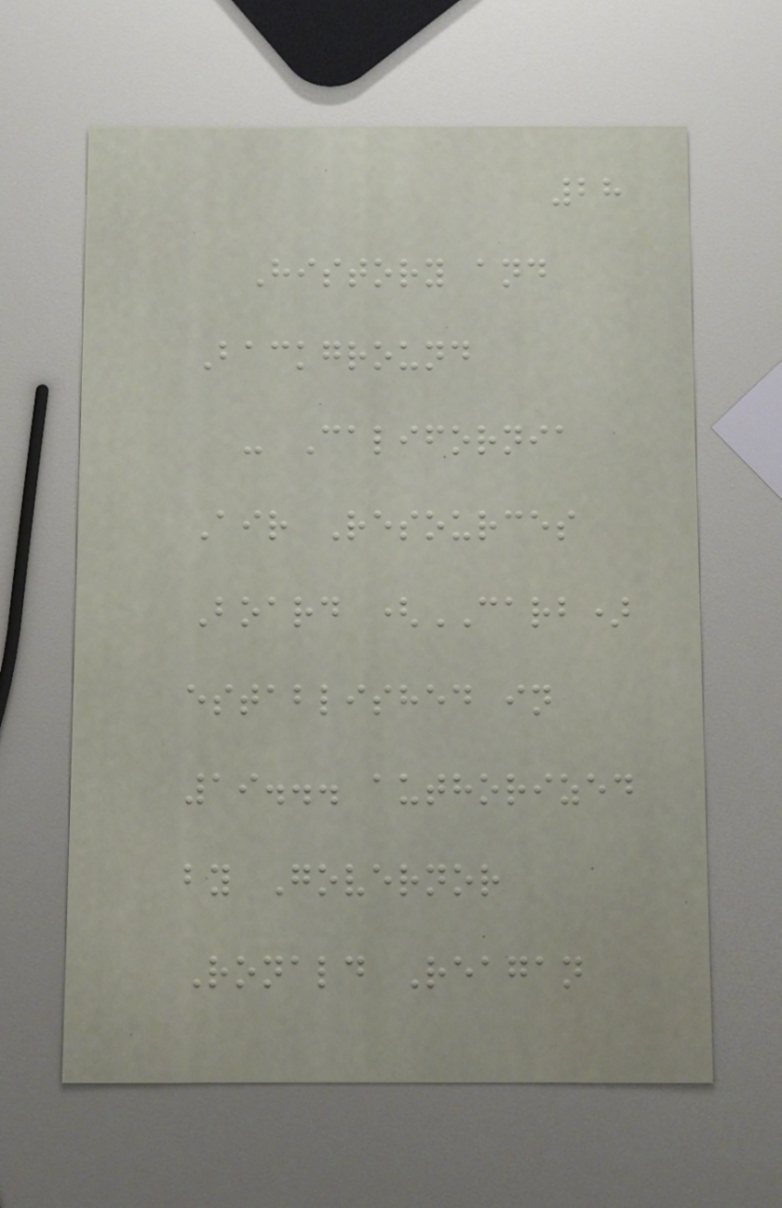28
History and
Background
- California
Air Resources
Board (CARB)
established in
19... authorized
by Governor
Ronald Reagan
